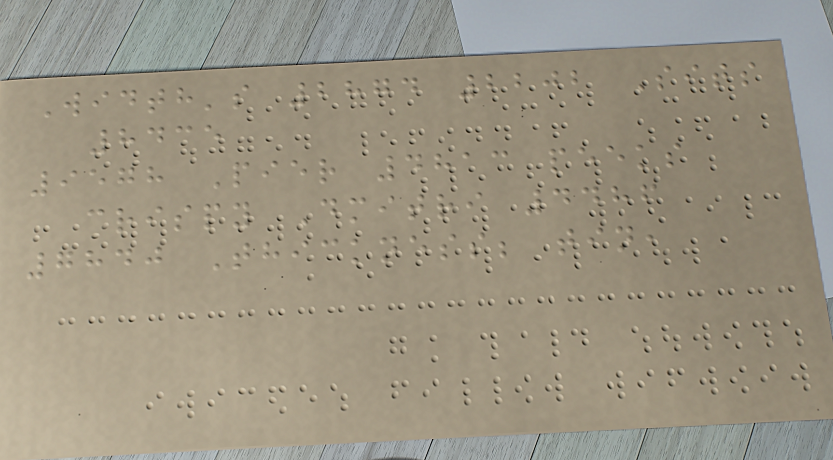Width's 2874 2202 Sits
8435
9578 Pier 4813 peeks
crispy Dmitri 4486
7840 Thickness; tin,
